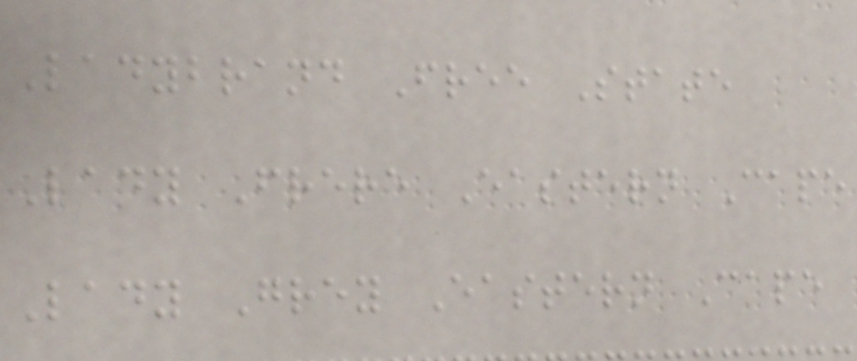Ladybrand Free State
Lady Frere Eastern Cape
Lady Grey Eastern Cape
